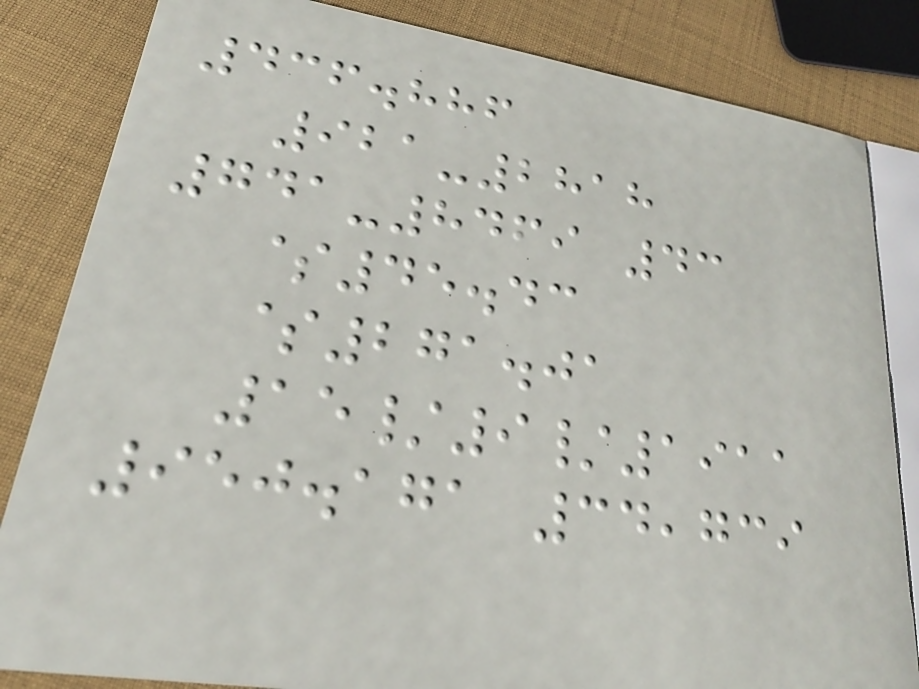436.886
921-2818
741-8469 43
$45.43
$271.01
15/9/1911
950.171 34,739
